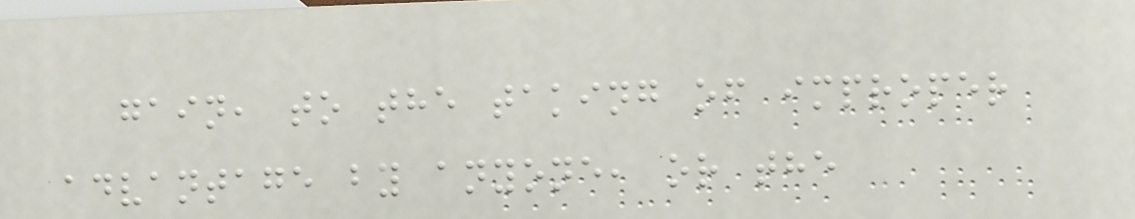gain, to the taking of improper
advantage by anyone, or the
